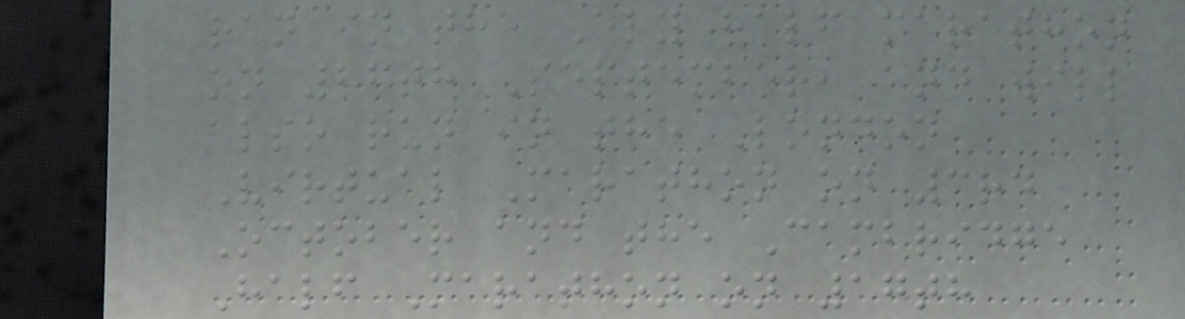ran in the Ely half marathon
on 26th September, and will
also run in the London
Virtual Marathon on 3rd
October and the Cambridge
Half Marathon on 17th
